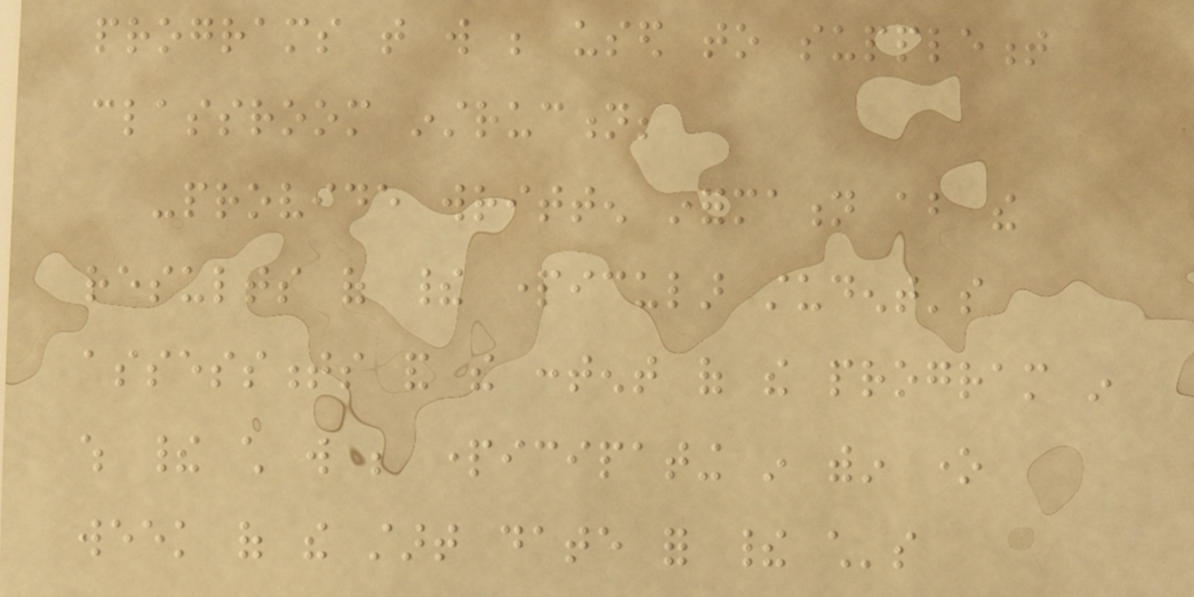programs that will be used to supplement
classroom instruction;
-provide written information about the
results of their particular student's
assessments and the content of the program in
which their child will be participating in within one
week of the start date for their child's
